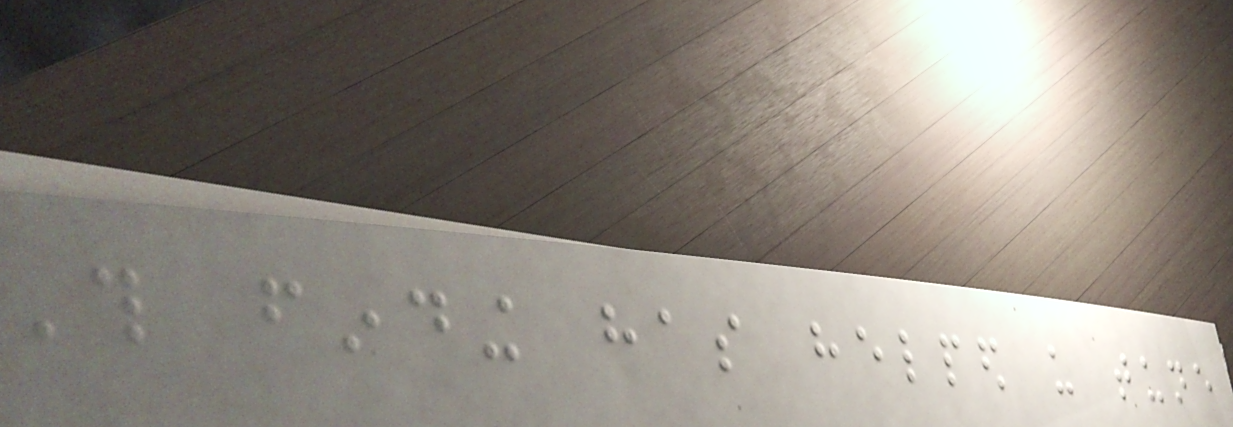This finding has helped us tune
